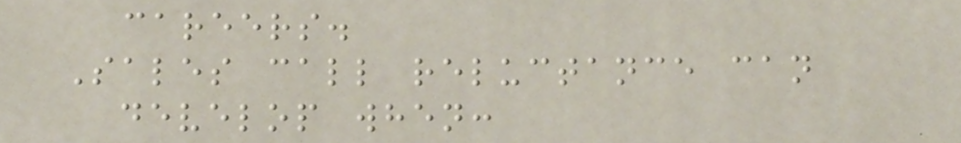careers.
Sales call reluctance can
develop when:
